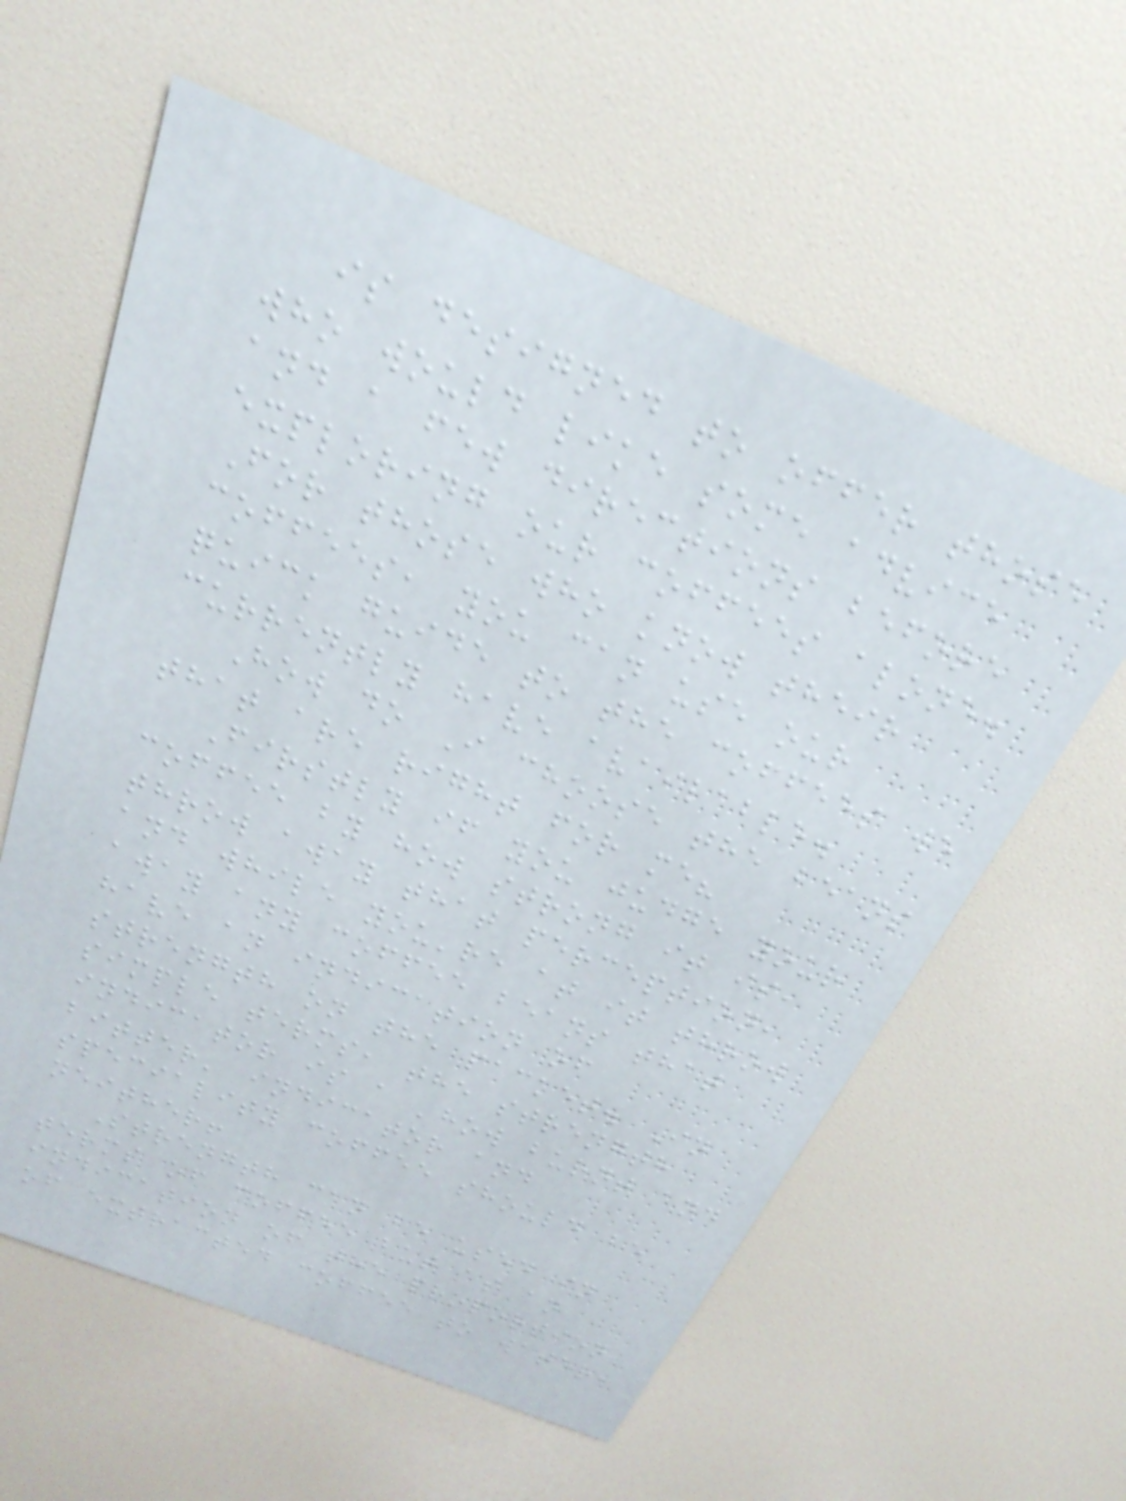is designed to offer those
who would like some advice
and a few directions before
exploring our coffees alone.
For those who know their
coffees, you can use our
quick guide to the coffees we
currently have available.
How do I choose the beans
that are right for me?
Firstly if you judge your
coffee by how strong it is,
throw away that perception,
and while you're at it throw
away any coffee beans that
have an indication of
strength on the packet. In
simple terms, the strength
indicator is a 'how burnt and
bitter' indicator and
speciality coffee should be
neither!
Strength can be used in
terms of coffee but as an
indication of the proportion
of extracted coffee to water,
